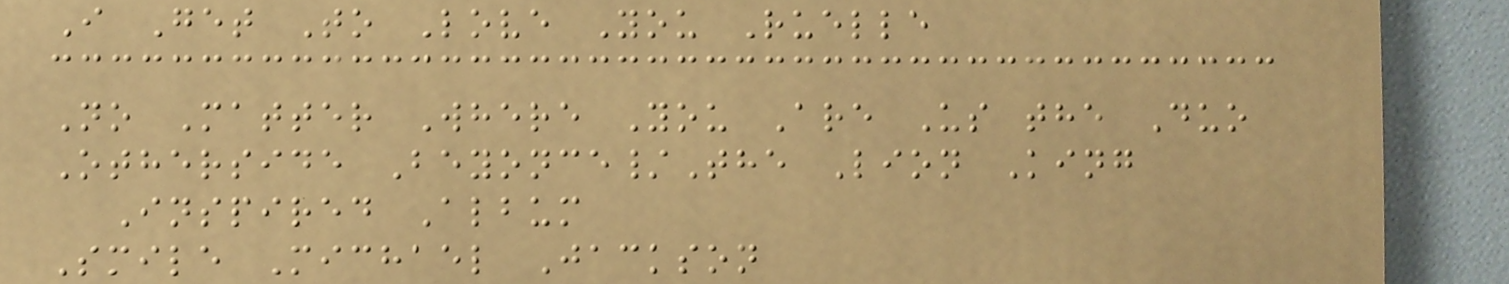I Get To Love You Ruelle
No Matter Where You Are Us the Duo
Otherside Beyonce/The Lion King
Inspired Album
Smile Michael Jackson
